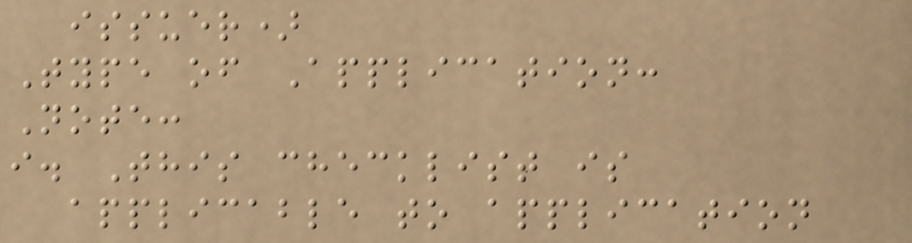issuer)
Type of Application:
Note:
i. This checklist is
applicable to application
